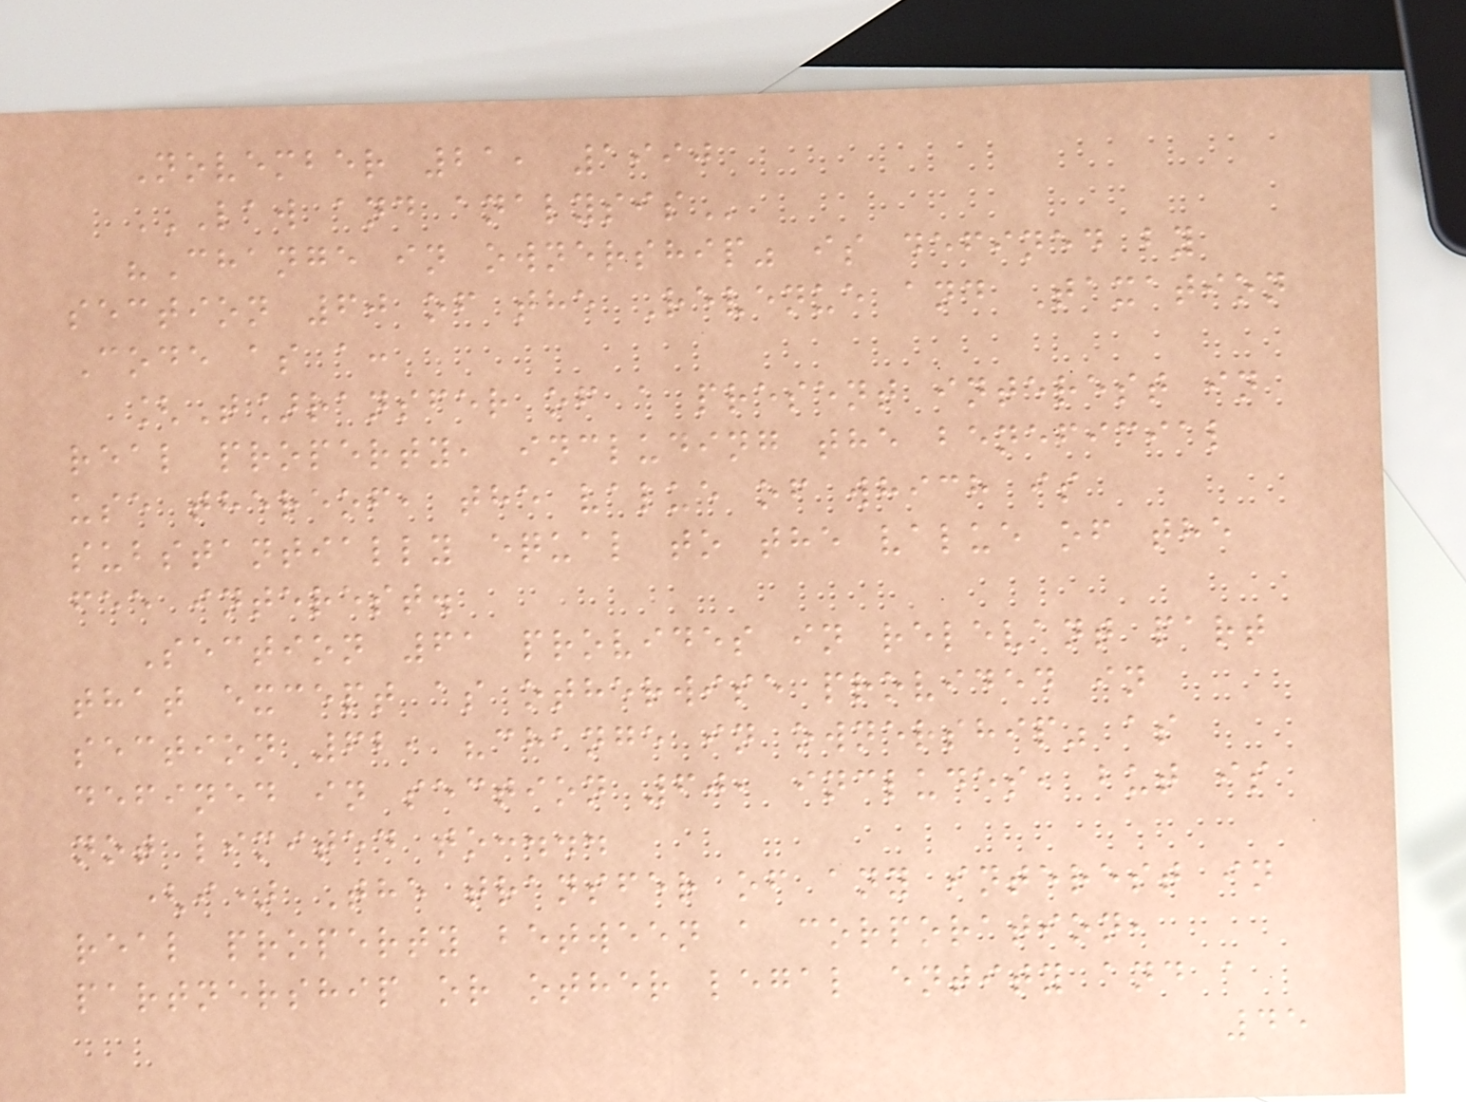November 21, 1990
LAW AND ANALYSIS
"Change in ownership" is defined by
section 60 of the Revenue and Taxation
Code as a:
[T]ransfer of a present interest in
real property, including the beneficial
use thereof, the value of which is
substantially equal to the value of the
fee interest.
Section 61 provides in relevant part
that except as otherwise provided in
section 62, "change in ownership" as
defined in section 60, includes, but is
not limited to:...
(i) The transfer of any interest in
real property between a corporation,
partnership or other legal entity and a
45
